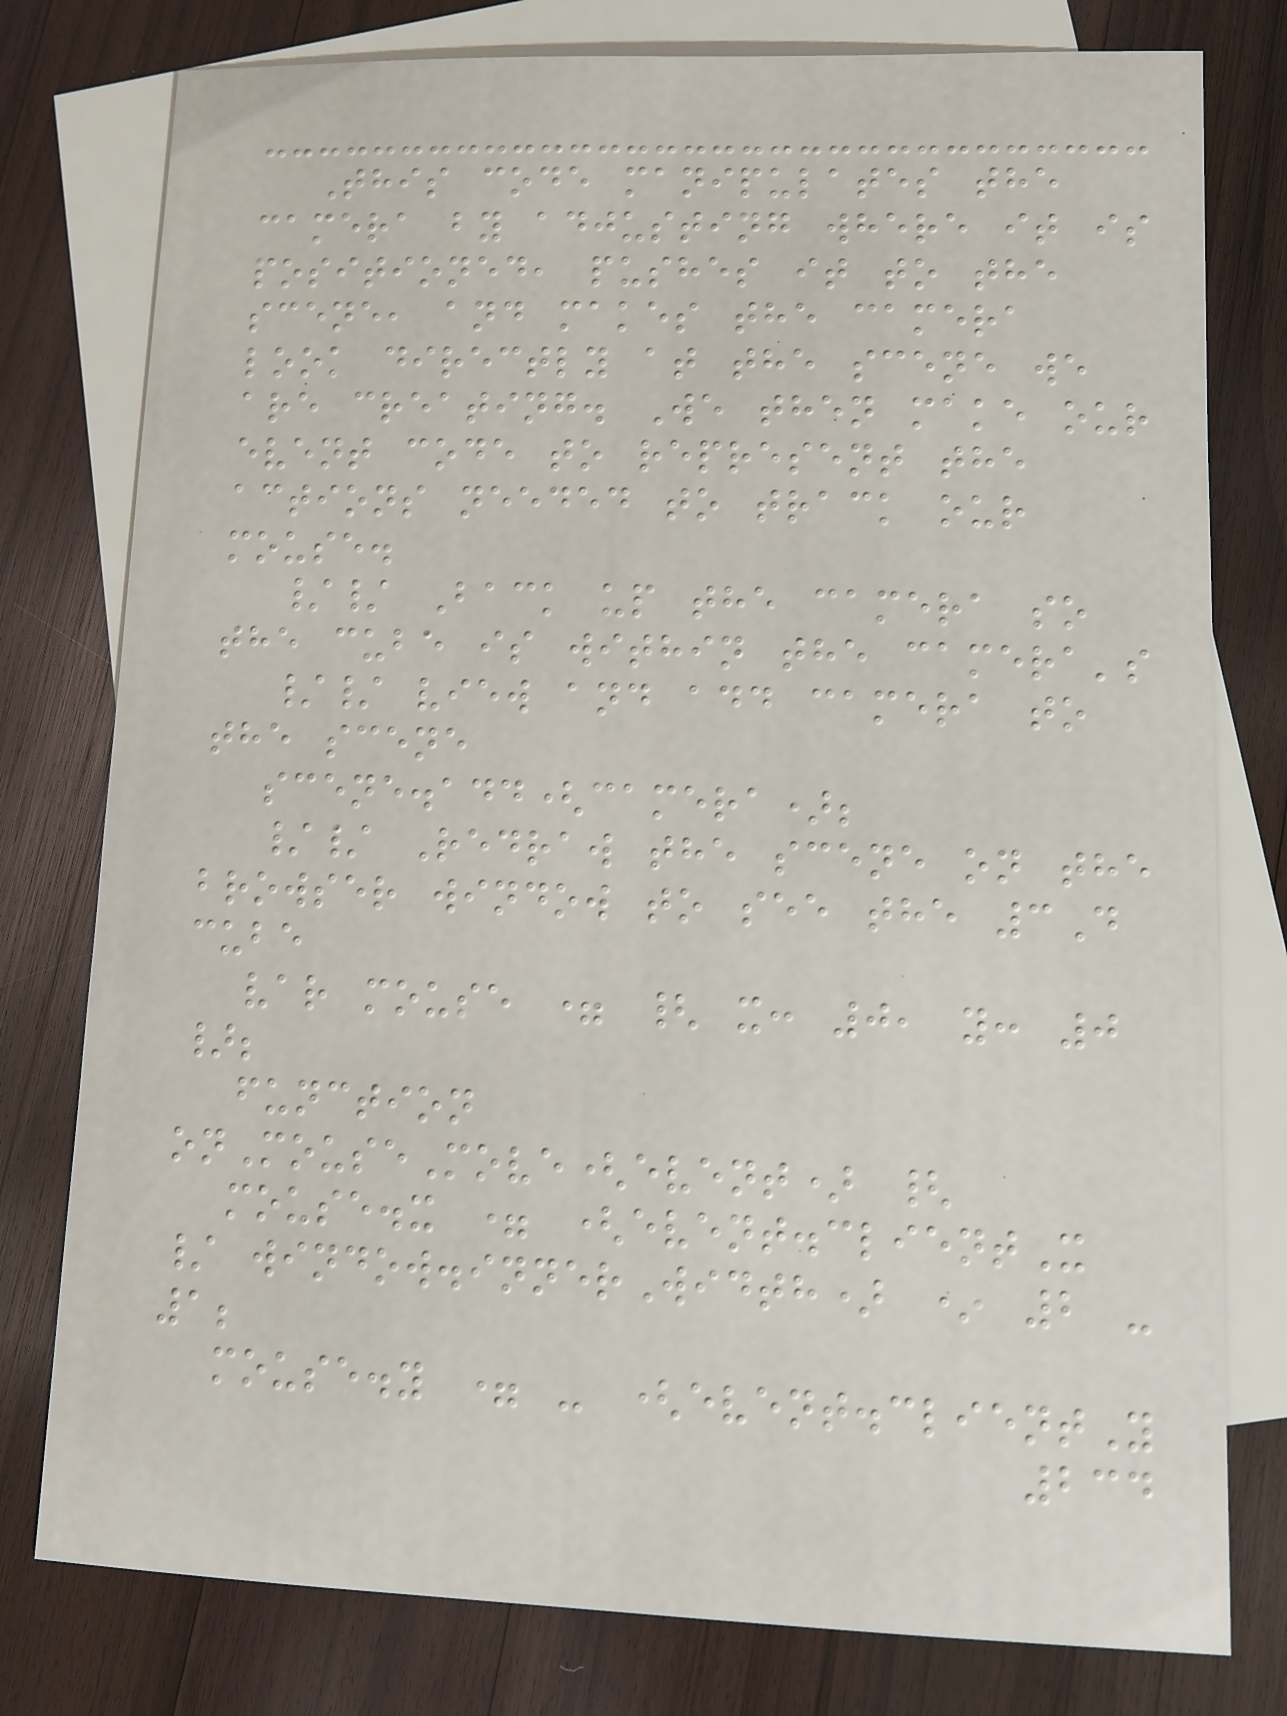This code manipulates the
camera by adjusting where it is
positioned, pushes it to the
scene, and makes the camera
look directly at the scene we
are creating. We then make our
event code to represent the
actions needed to track our
mouse.
// Back up the camera so
the cube is within the camera's
// view and add camera to
the scene
scene.add(camera);
// Redraw the scene on the
browser window to see the 3D
cube
var mouse = { x: 0, y: 0
};
function
onMouseMove(event) {
mouse.x = (event.clientX
/ window.innerWidth) * 2 -
1;
mouse.y = - (event.clientY
234
